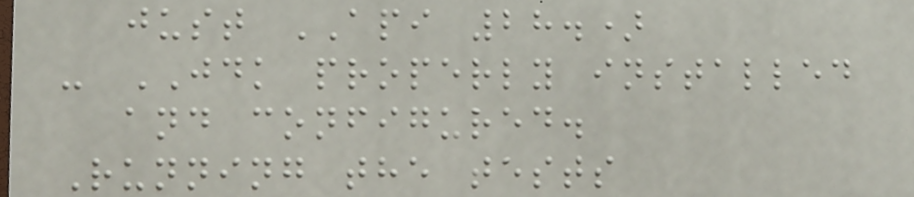just API 28.)
- JDK properly installed
and configured.
Running the tests
